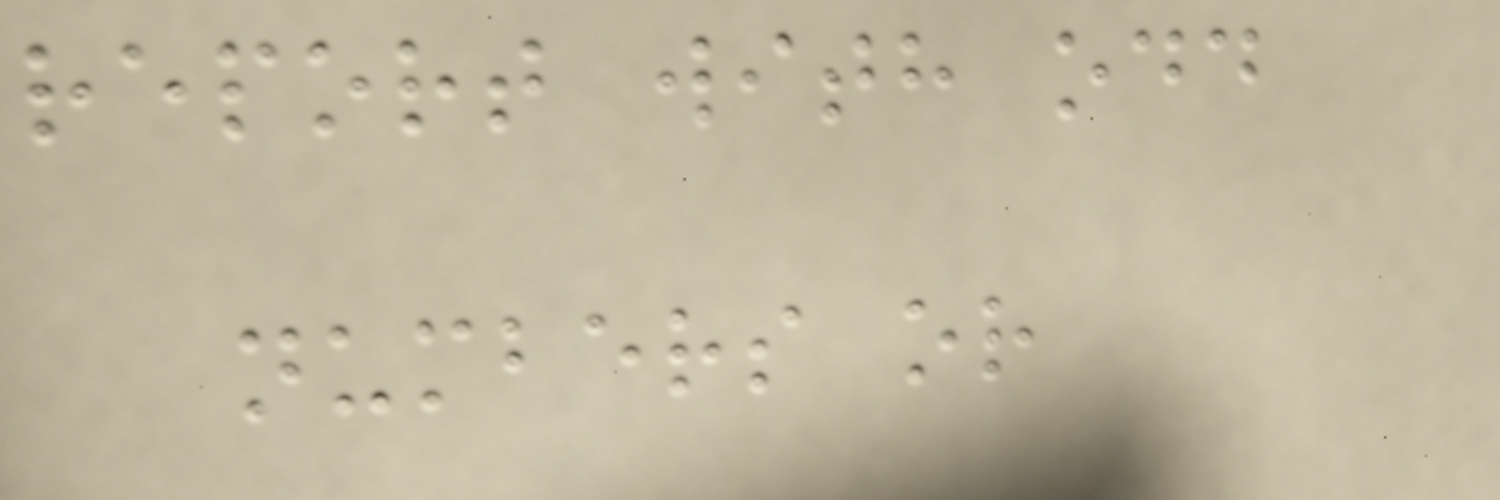report with odd
numbers or
